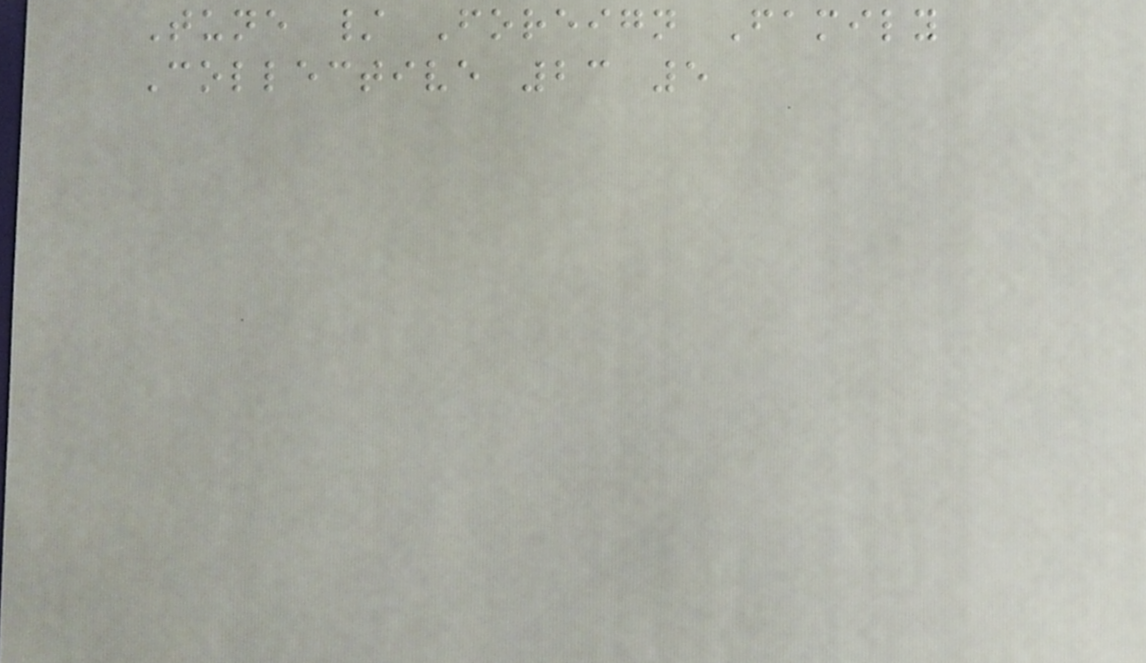Tune / Foreign Family
Collective 23 5
